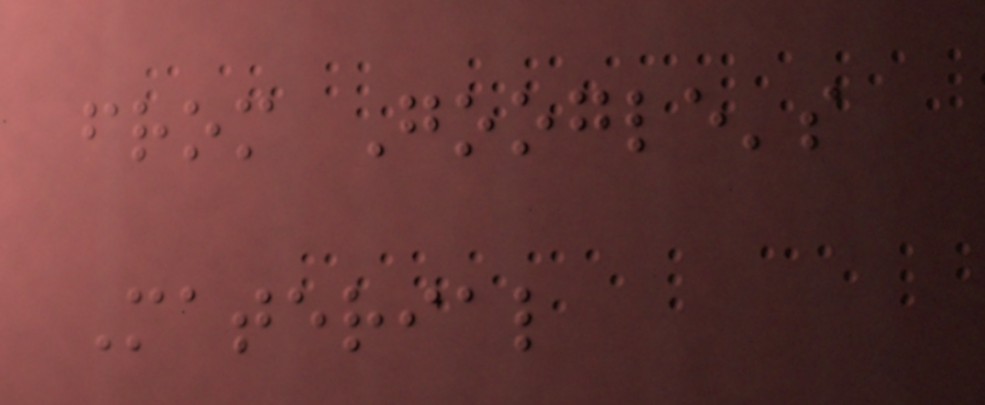from Google's
Material
